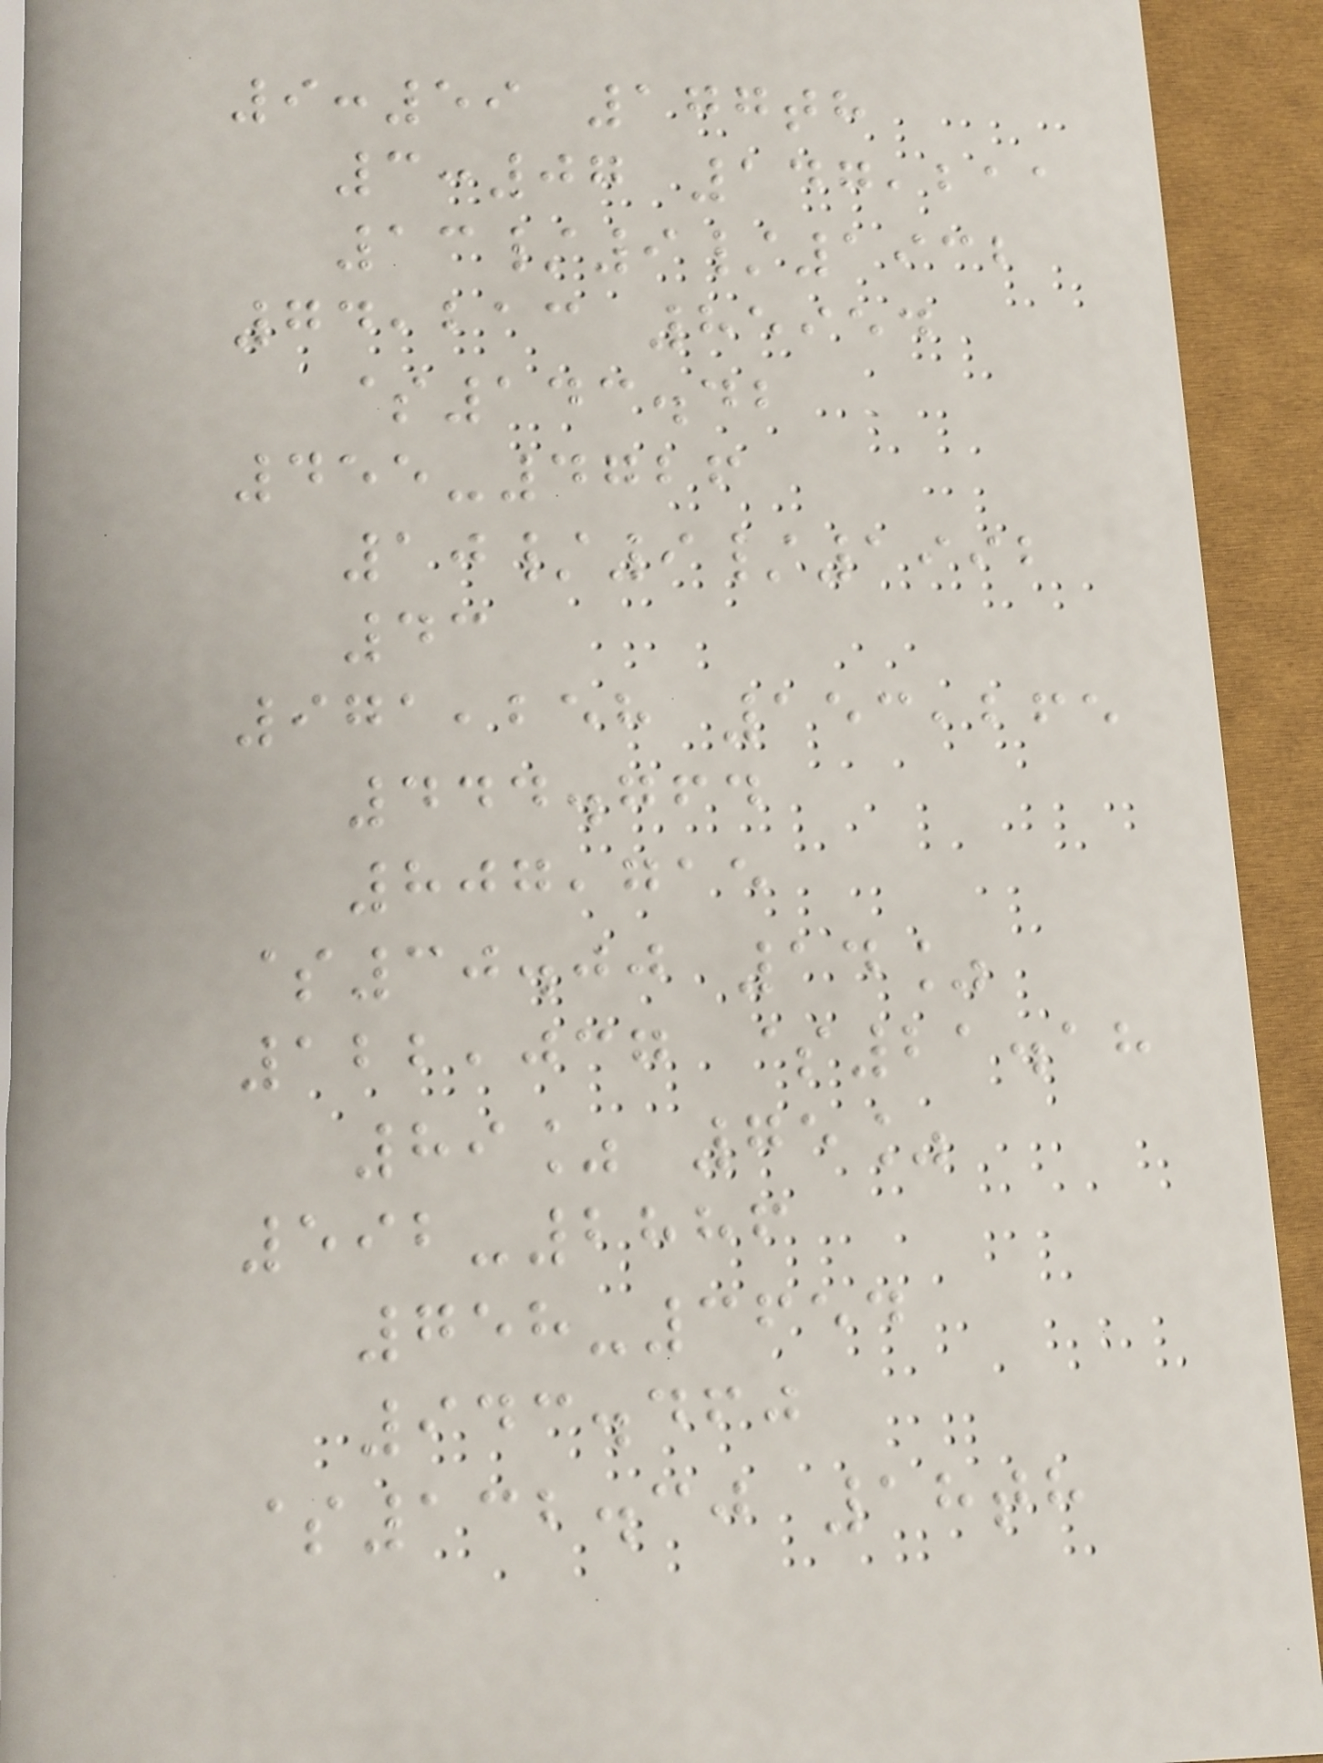9:59 177th
3:07 147,211
13/9/1932
74,213 85954
$143.42
455-4726
10/9/1992
43
971,258 153,265
444.764
807,715
$30.00 14%
122,037 $21.18
89% 75%
592-2886
758-3654
943.460
$132.30 18th
